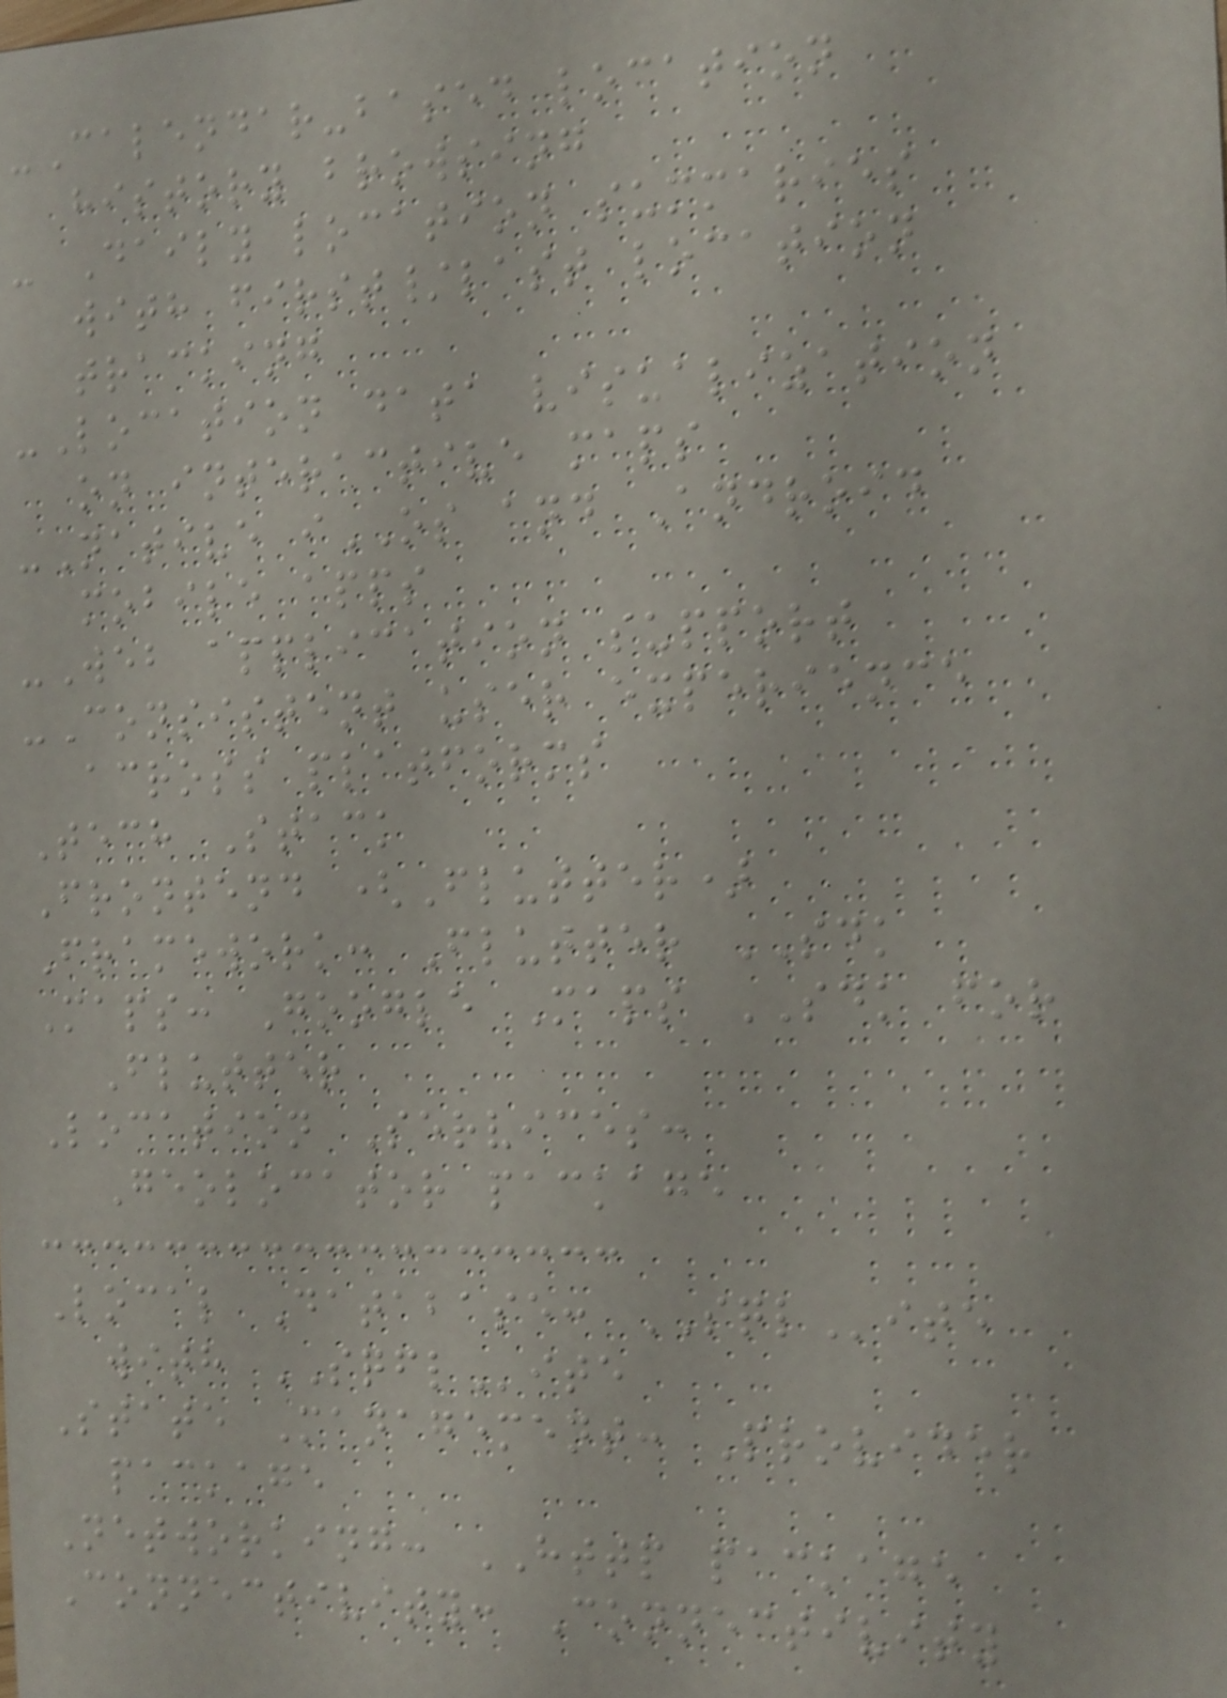-Calendar-based location
history browsing
- Daily location summaries
with first/last location
tracking
-Location data visualization
on interactive maps
-Native iOS and Android
mobile apps
-Web application support
-Consistent user experience
across platforms
Tech Stack
Frontend (Flutter)
Framework: Flutter SDK
Maps: Google Maps SDK for
Flutter
Location Services:
Geolocator package
Local Database: SQLite
with SQFLite
State Management: Provider
package
Networking: HTTP package
Connectivity: Connectivity
